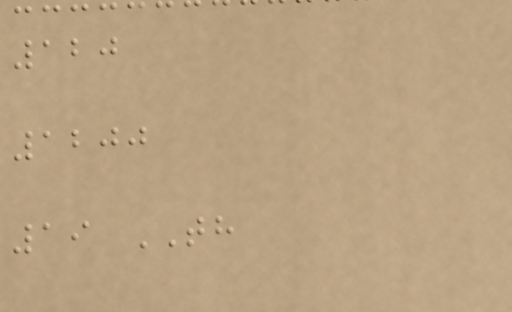120
1200
19 TH
